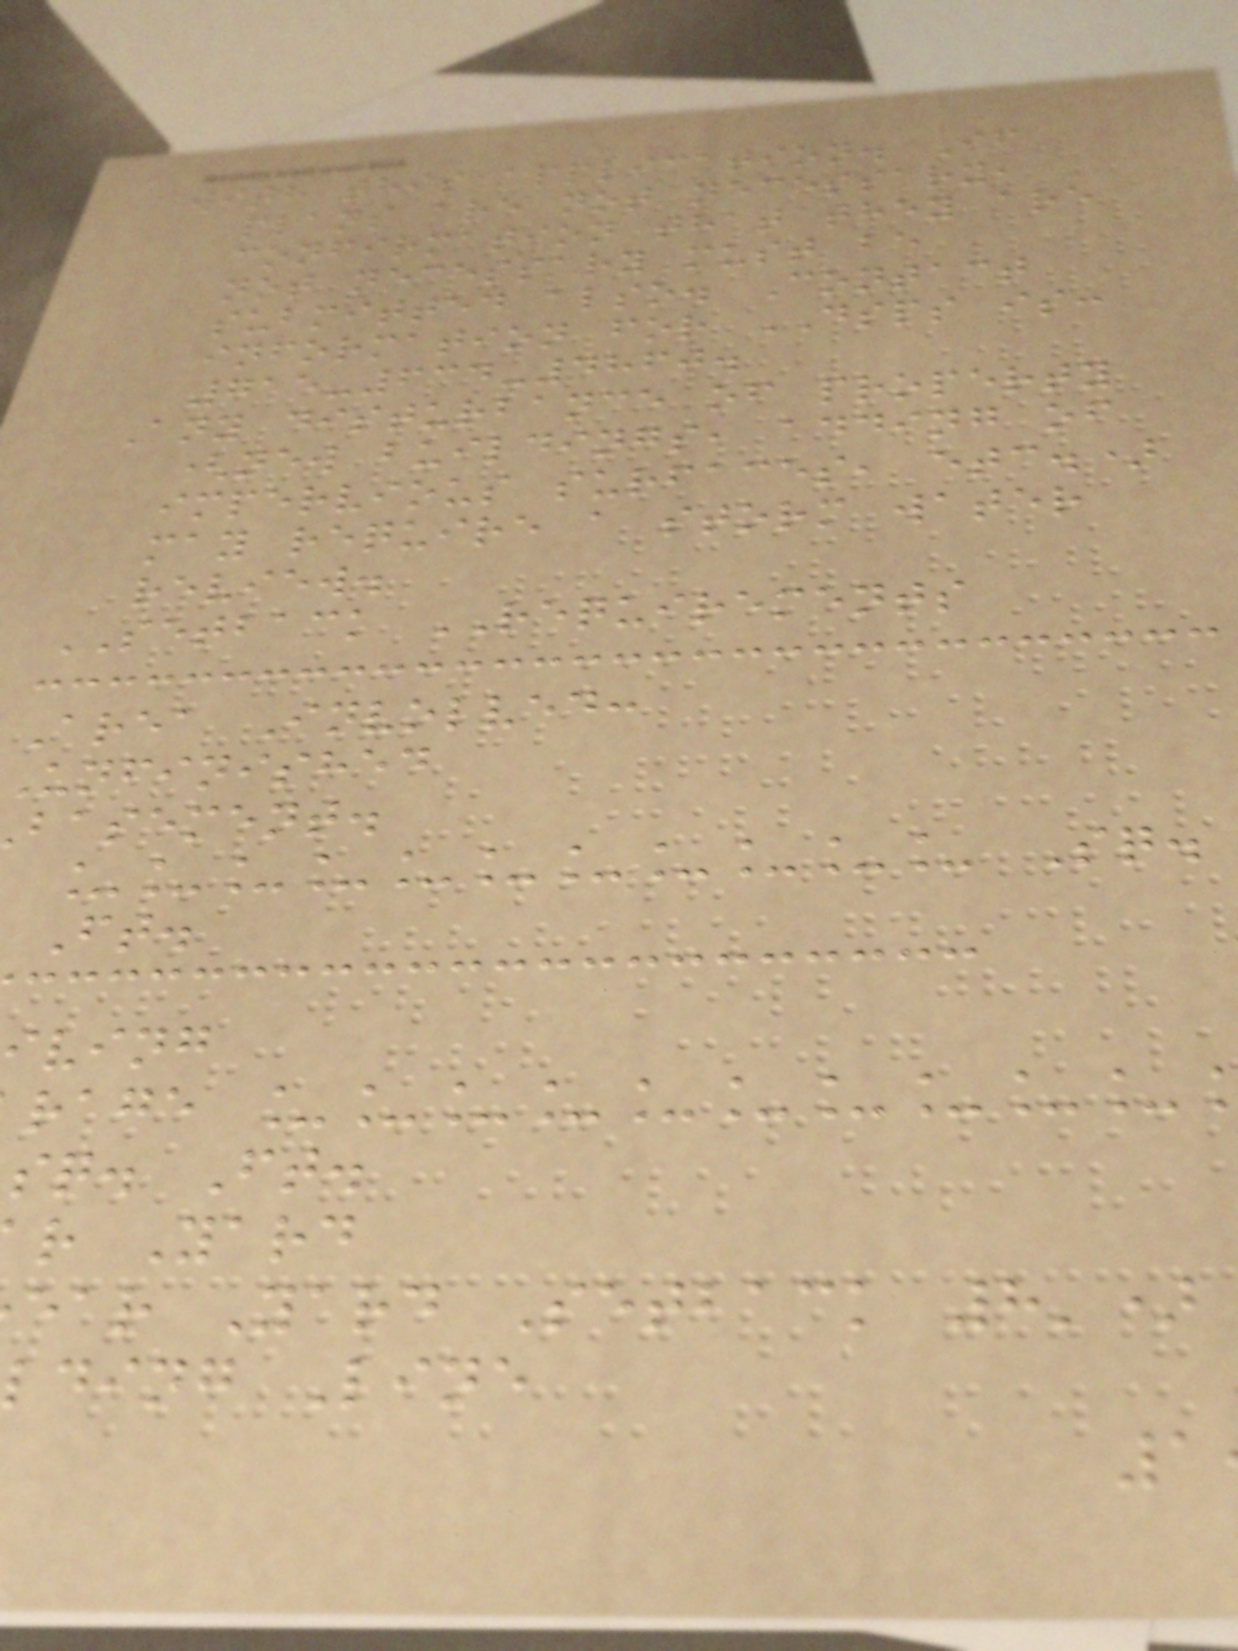with this application. If
plans are not necessary,
confirmation that they are
not necessary must be
submitted also. Contact
information for DSPS is:
715-634-4860.
Any disturbance of property
(new buildings, adding of
impervious surfaces, etc.)
may require a storm water
review.
SETBACK REQUIREMENTS
Area Involved:
unfinished
basement.
___________ Sq.
Ft.
ving
rage __________
sq. Ft.
r Yard
ear Yard Setback 8')
lding Line
